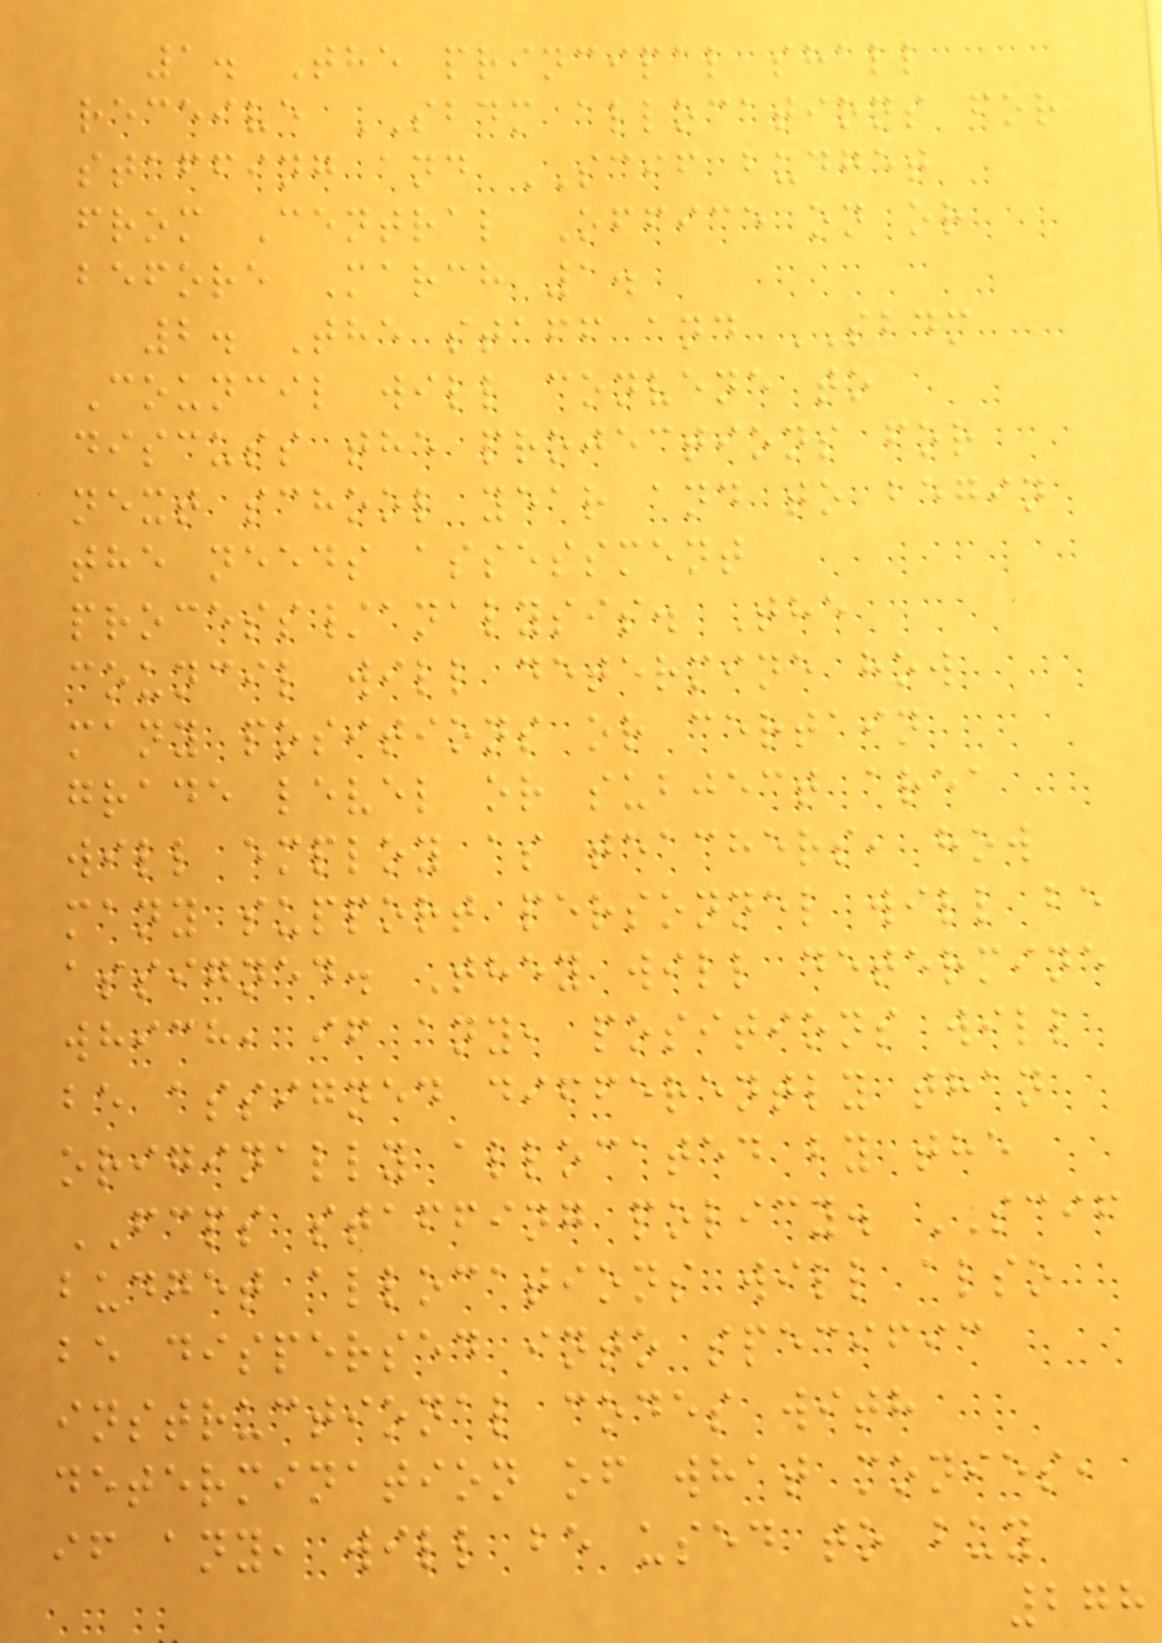1. The principal shall
receive SBDM allocations for
staffing and SCIF budget
from Central Office on or
before March 1.
2. The staff and SBDM
Council will convene to
discuss the projections for
next school year and to begin
the needs assessment
process/analysis. The
council will determine how
many positions or certain
grade level or subject area
will employ as teachers, how
many support personnel will be
assigned. They will determine
which, if any, positions will
be assigned differently than
originally allocated by the
FCPS staffing policy. SCIF
budget allocations will also
be dispersed into specific
instructional codes with
determination of what monies,
if any, will be used to buy
278
